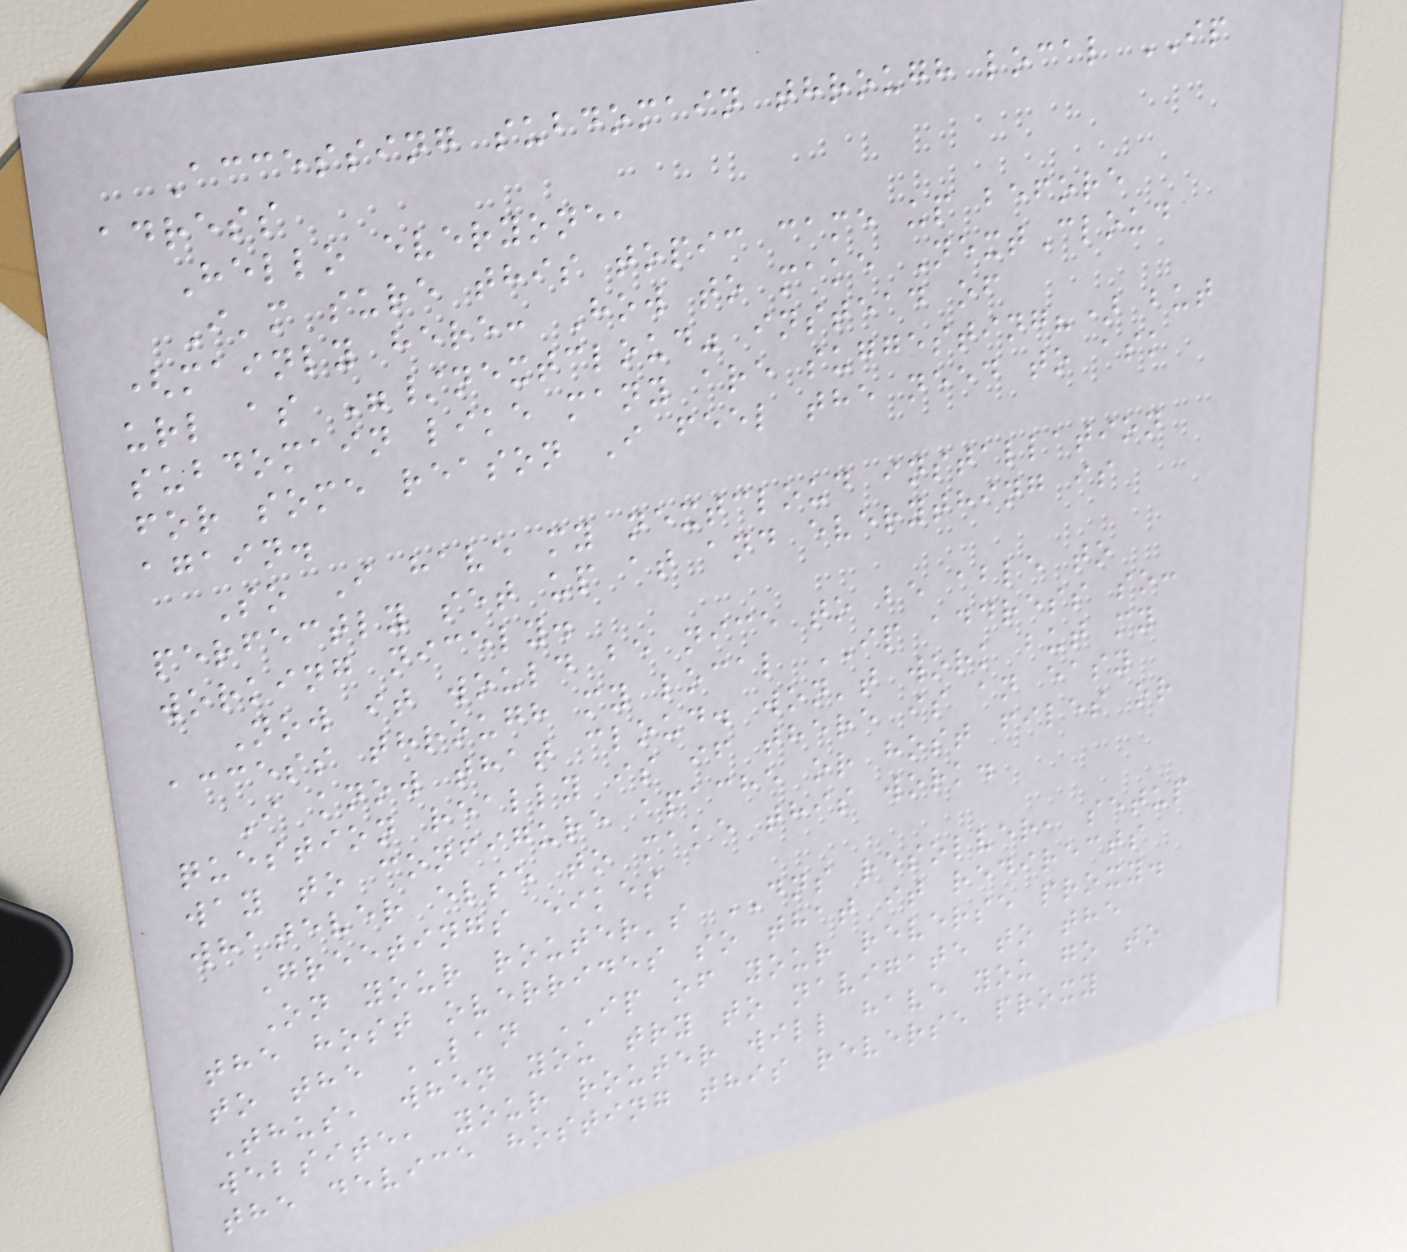Accessing subdomain through local IP
adress
Hello everyone,
I'm sure this topic came up before
(mainly here: How to make NextCloud
url as "/nextcloud" instead of
subdomain like many are suggesting?) but
for some reason I feel the need to ask
again.
So I have my nextcloud installation
perfectly set up at and everything is
working nicely.
Now it would be nice to be able to
access through my local IP address so:
I know that cloud. won't work but my
question really is if there is an easy
way to configure apache or host files or
whatever else to make this work.
Greetings eikes
On your router's DNS resolver, setup
the host overrides so that it redirects
to the LAN IP of your reverse proxy.
Thus, when you try to navigate to the
website, your router will have you go to
the device hosting this reverse proxy
